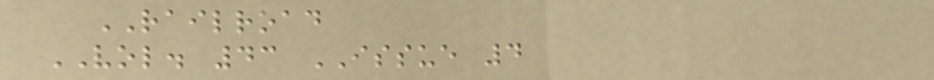RAILROAD
VOL. 43 ISSUE 4
